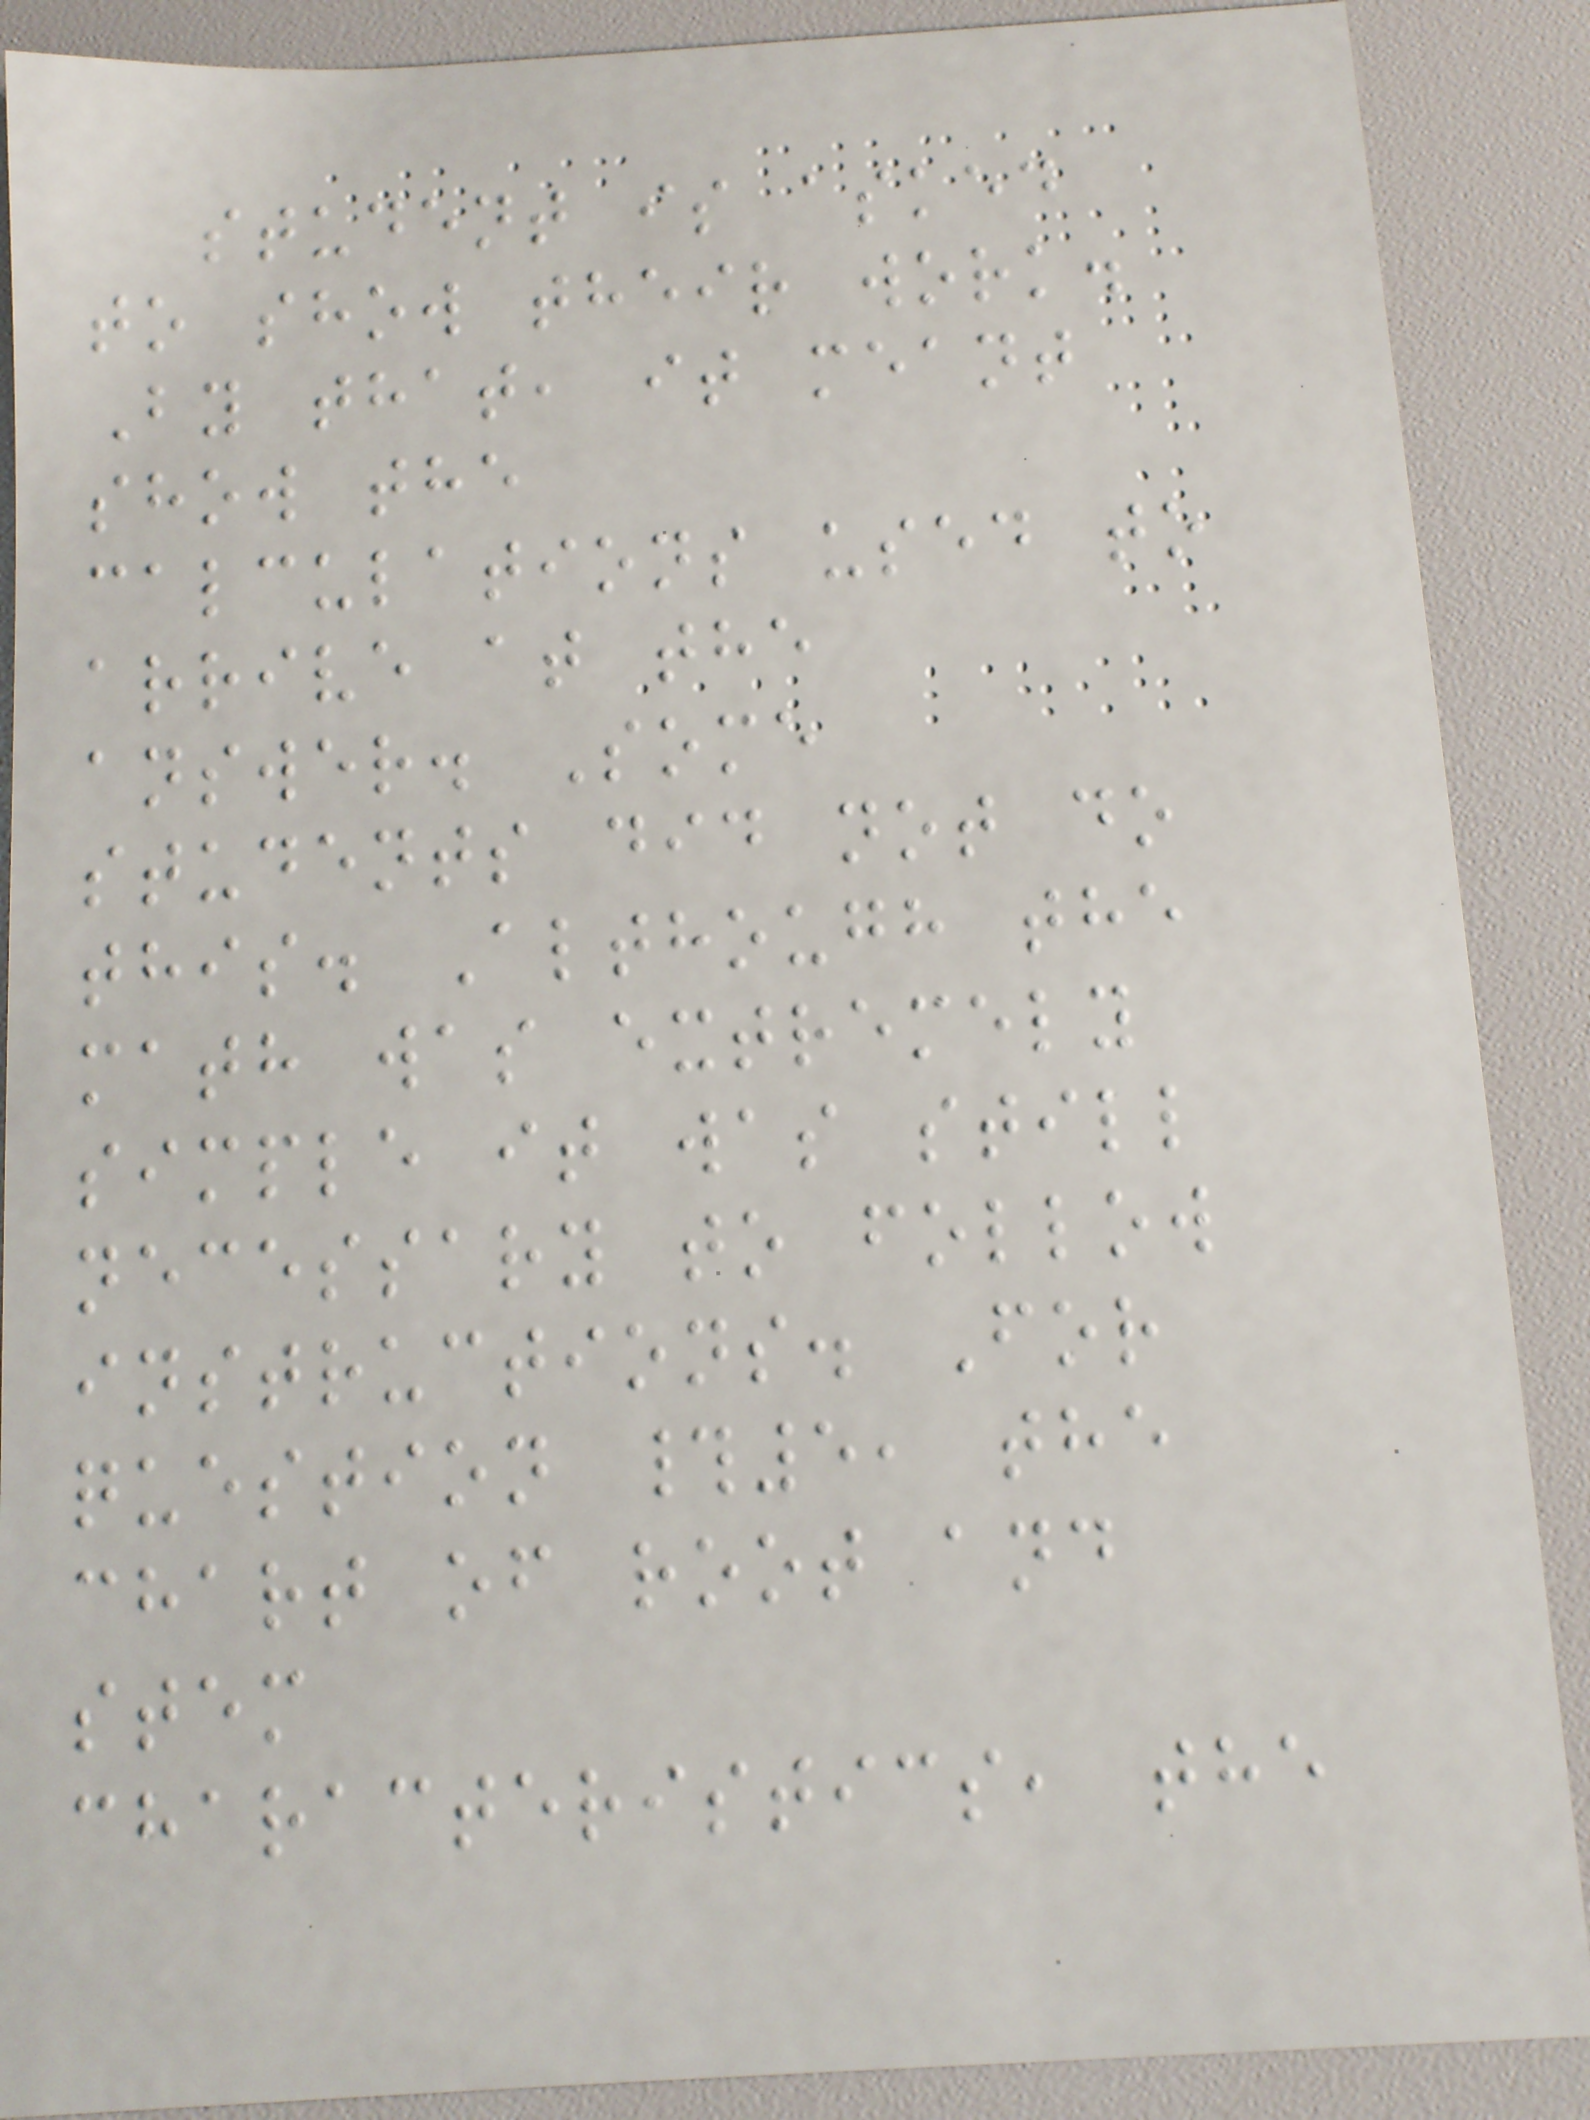student is asked
to show their work.
By that, it meant
show the
calculations used to
arrive at the
answer. Some
students did not do
this. Although the
math was extremely
simple it was still
necessary to follow
instructions. For
question #5, the
chart of root and
stem
characteristics, the
